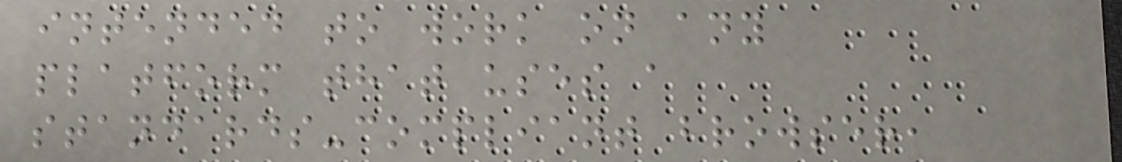intended to work on any
platform that uses a
standards-compliant browser,
